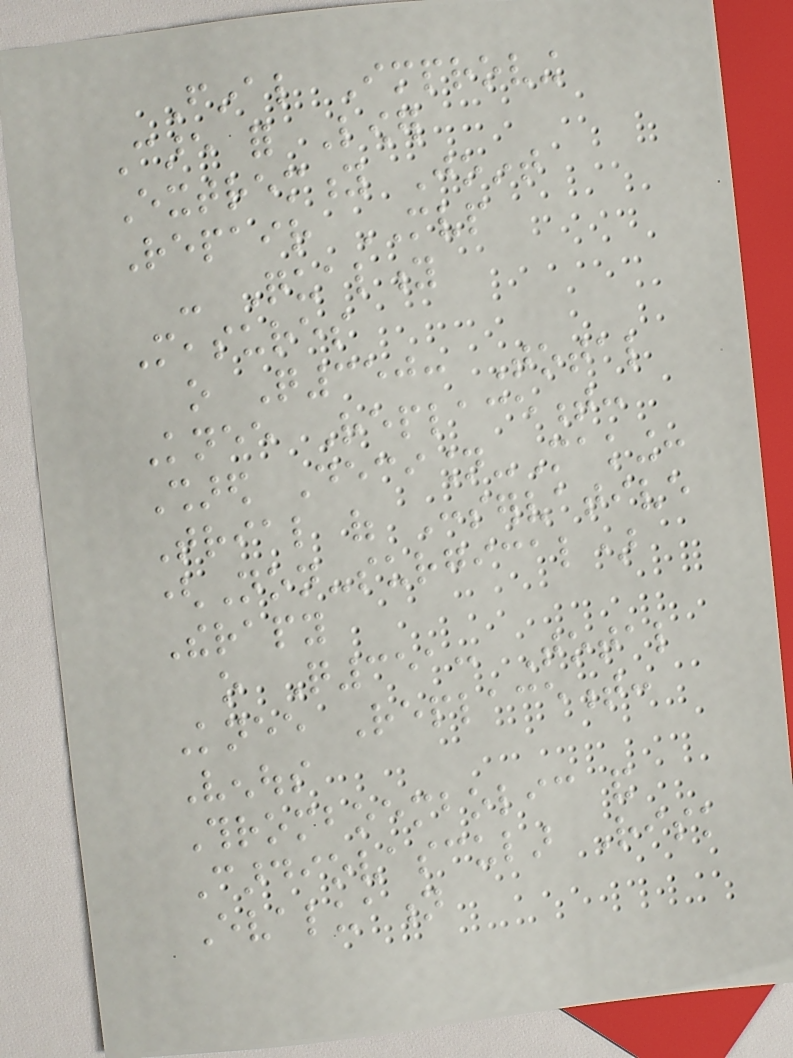Final Improving
Care for Lower
Extremity Joint
Repair MVP
- Quality
Measures
o Q350: Total
Knee Replacement:
Shared Decision-Making:
Trial of Conservative
(Non-surgical)
Therapy
o Q351: Total
Knee Replacement:
Venous
Thromboembolic and
Cardiovascular Risk
Evaluation
